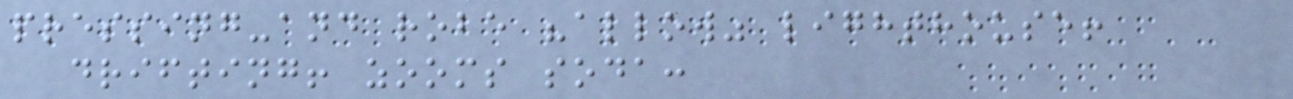pressing-and robe "allow" lighthouse!
drifting! zooms soda:
